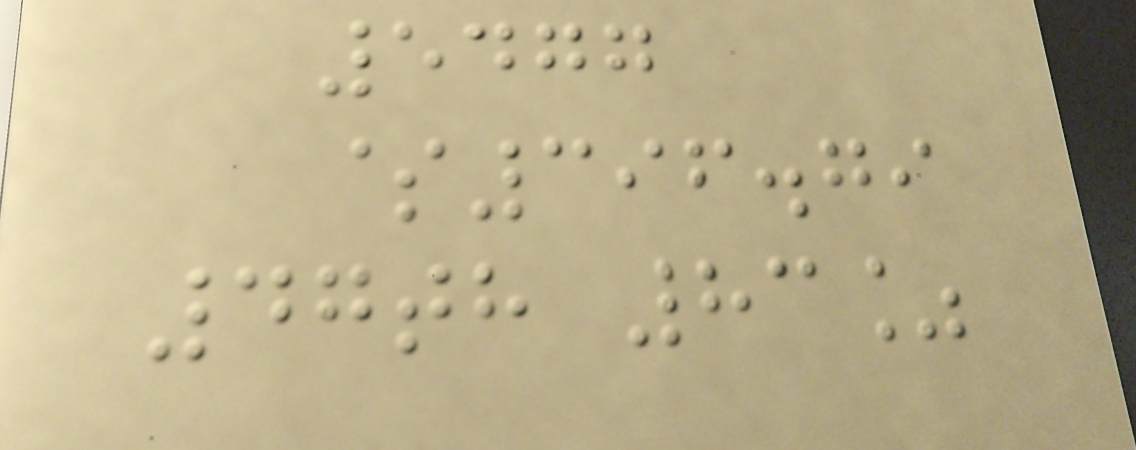5477
$396.79
47th 83%
